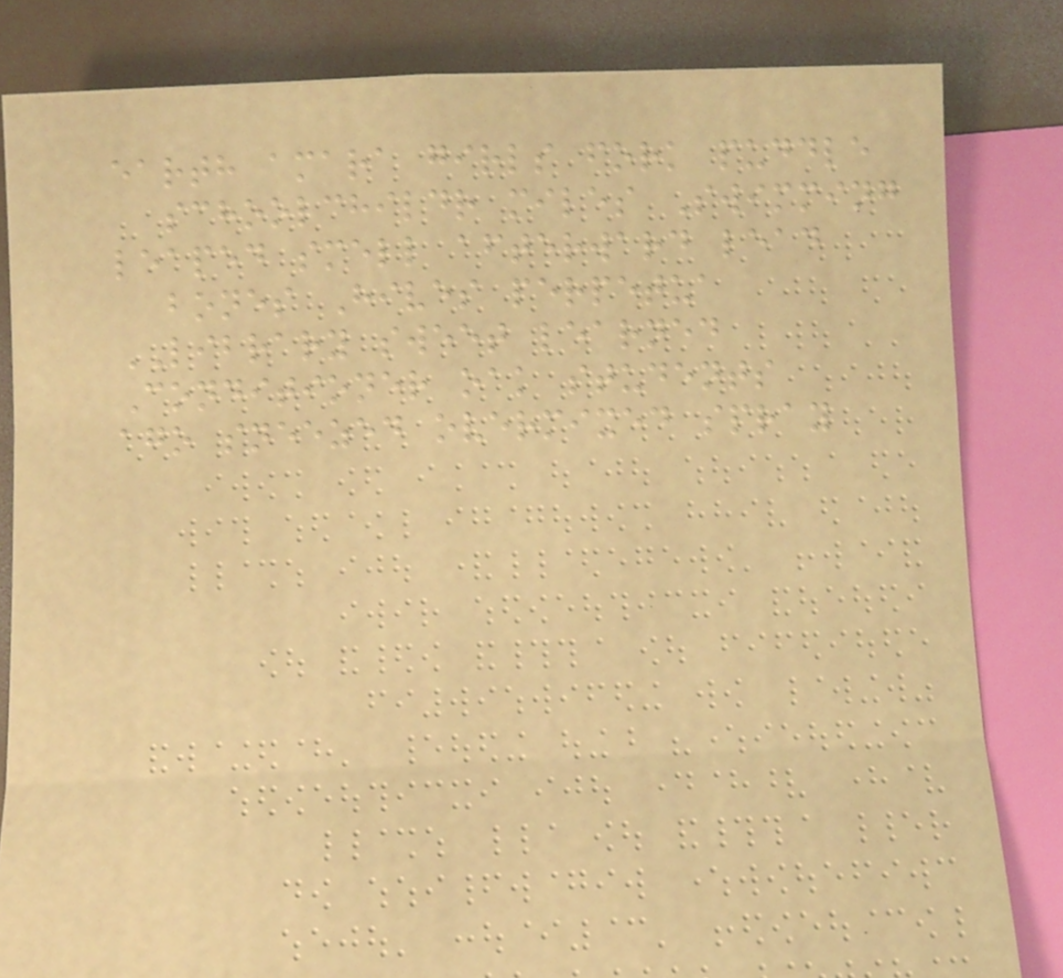earth amara girls fork puddle
schoolchildr miles Swimming
leaped smell afterward lead
bones Hives perpetua
LIBRARY sweet learned
Conditioner oak students
ago sneezed overmixed spray
